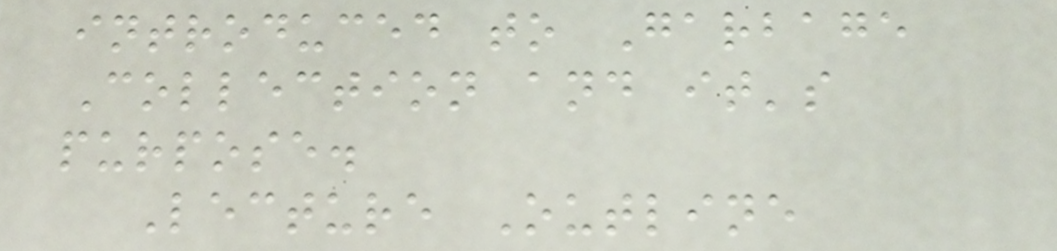introduced to Garbage
Collection and it's
purpose.
Lecture Outline
